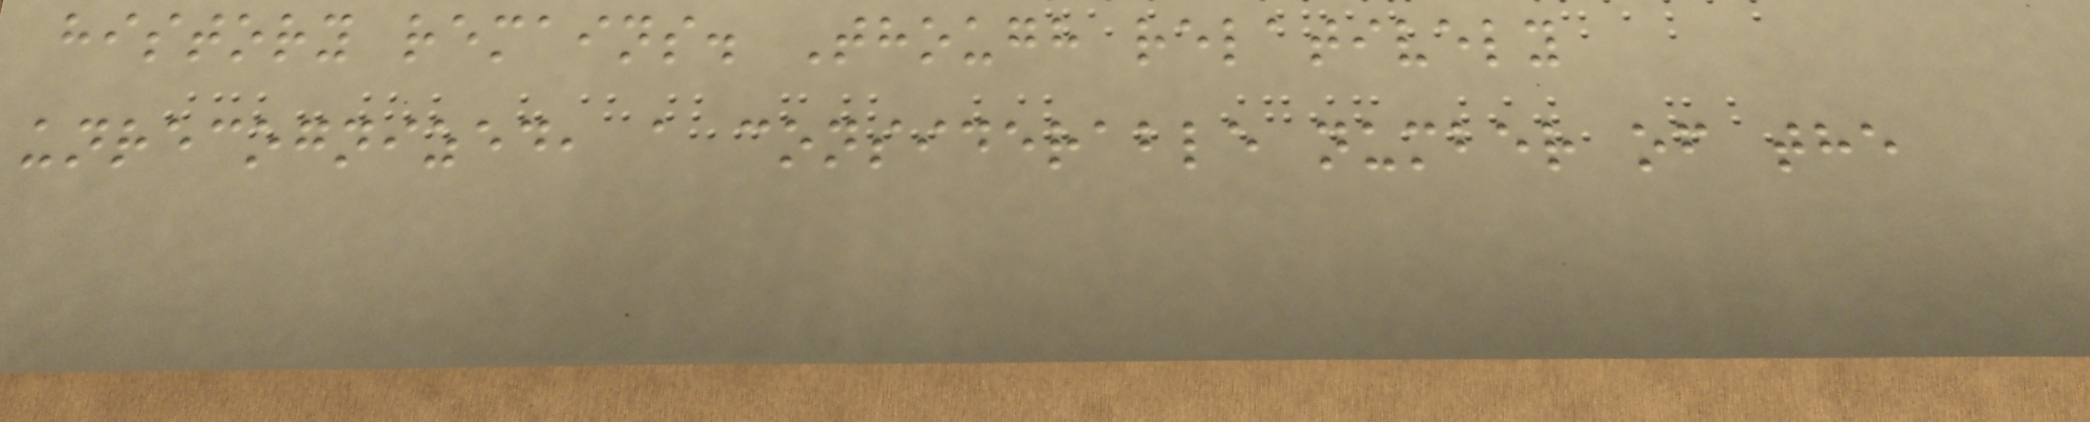history remains. Though relatively
unrecognized, a considerable number of the
